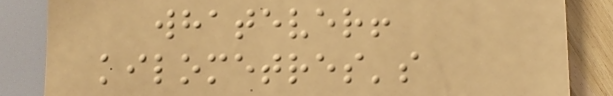whatever!
kilometres's
